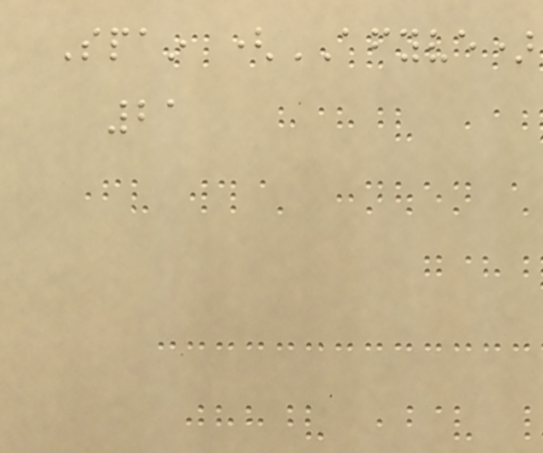Spain (AFYVE)
21
